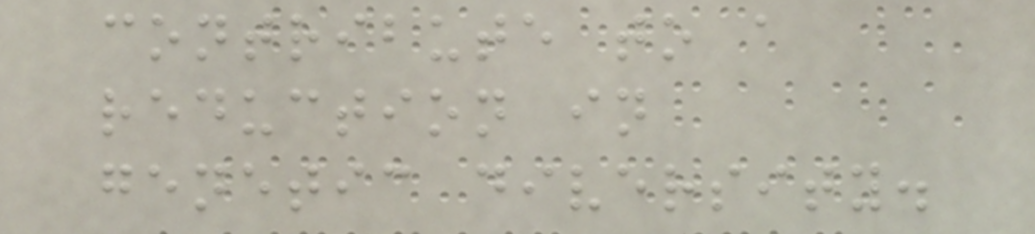contribute to a
reduction in
genetic diversity.
